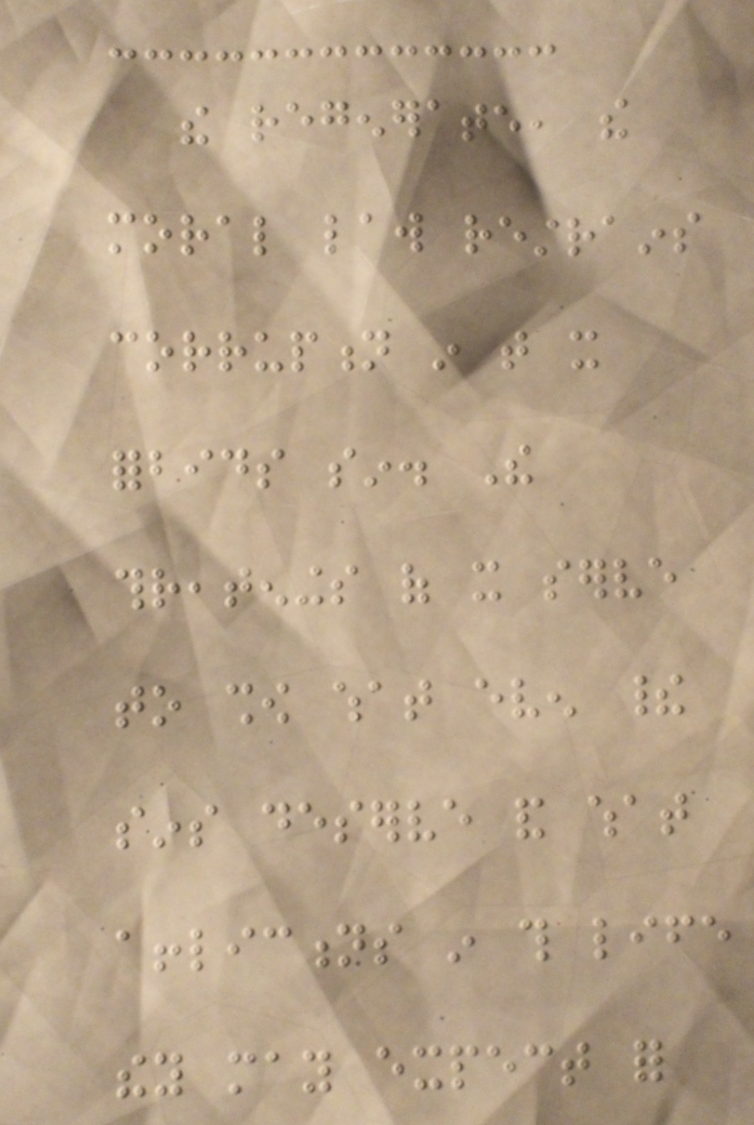the regenerate, the
moral law restrains
corruption in that it
forbids sin. The
threatenings of it serve
to show what even their
sins deserve and what
afflictions in this life
they may expect for
